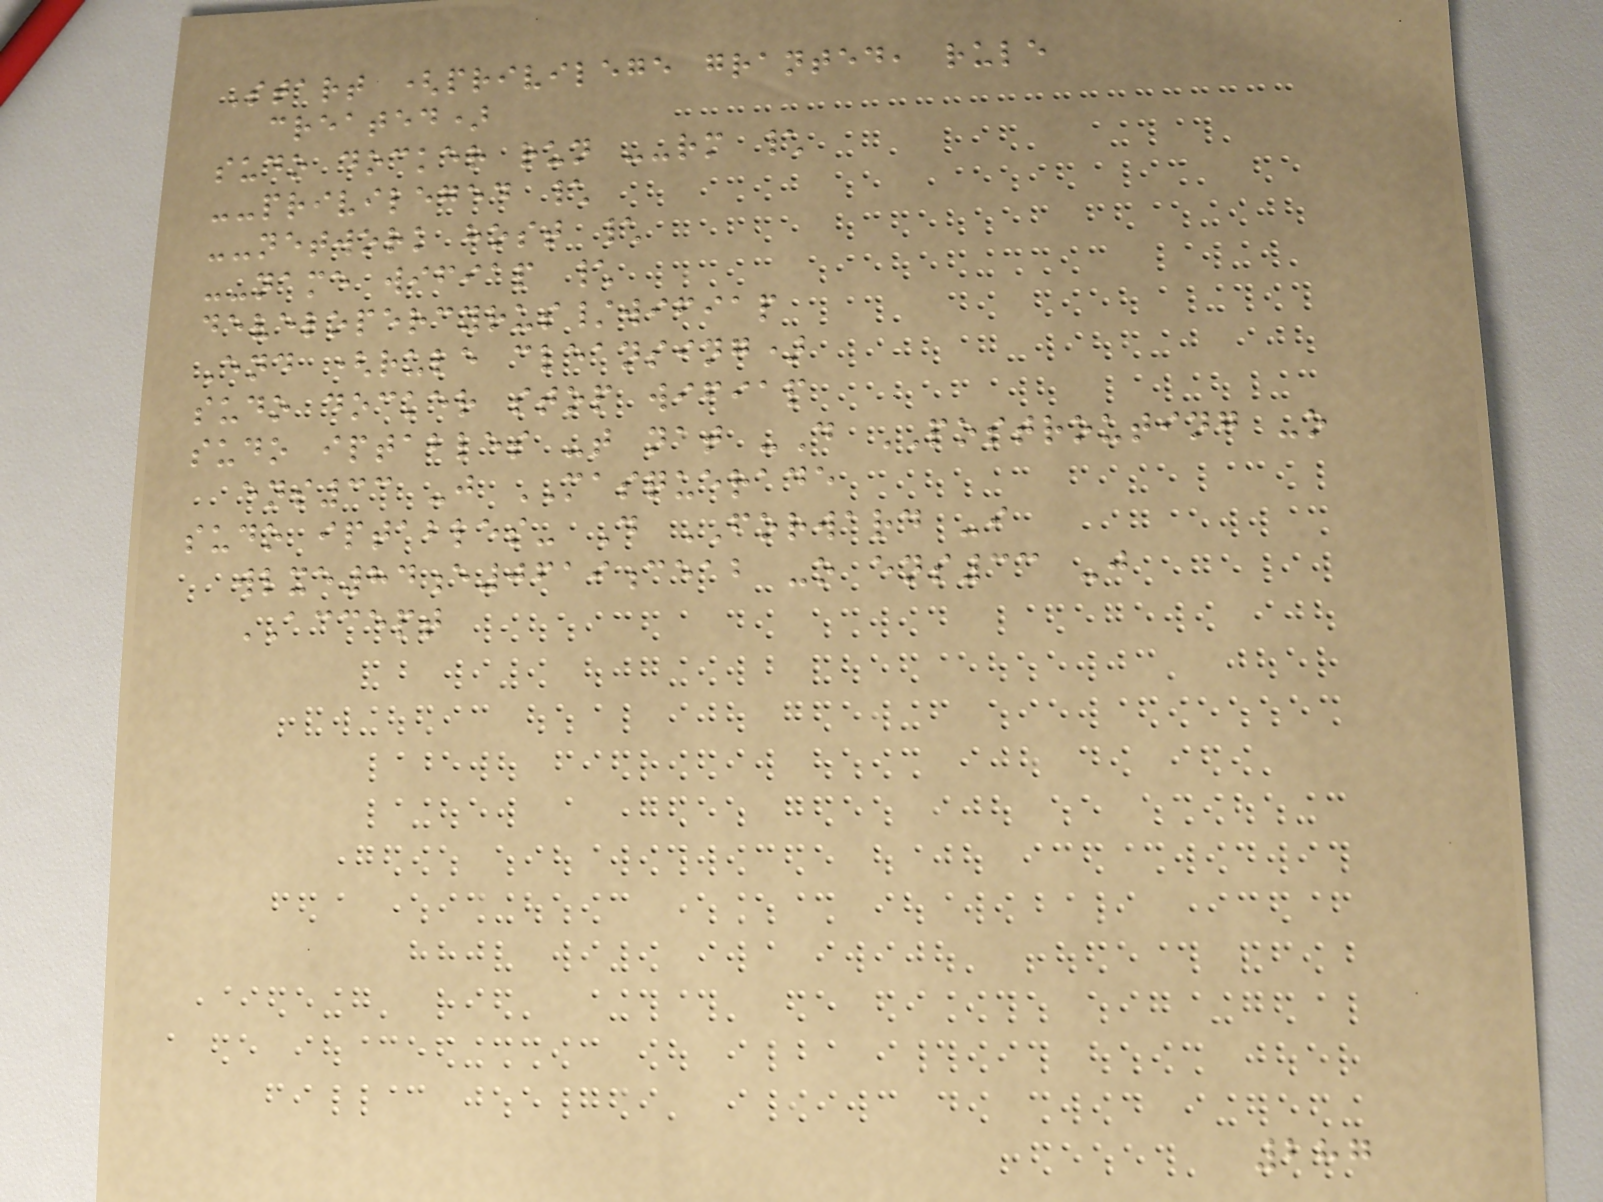Start (privilege granted, rule
created)
sudo docker run --rm \
--privileged \
--network host \
--name wifiap \
developercyrus/wifiap
End (rule cleansing)
sudo docker stop wifiap
sudo iptables -t nat -D POSTROUTING -o
ens33 -j MASQUERADE
sudo iptables- D FORWARD -i
wlxe84e0619ceab -o ens33 -j
ACCEPT
287
